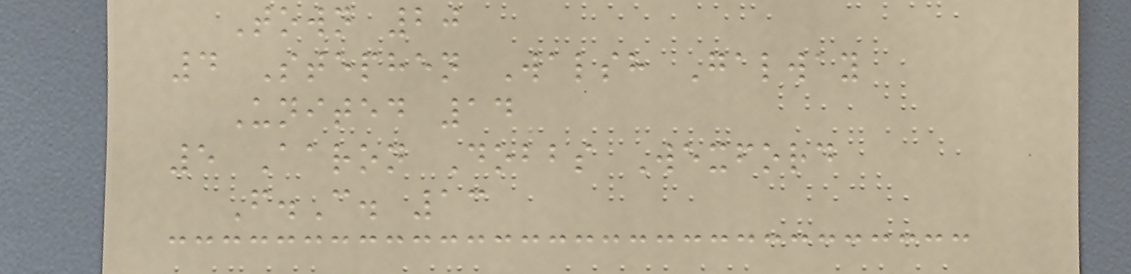Town 20
4 Stephen Walsh Galway
United 14
5 Aaron Dobbs Wexford
F.C. 13
